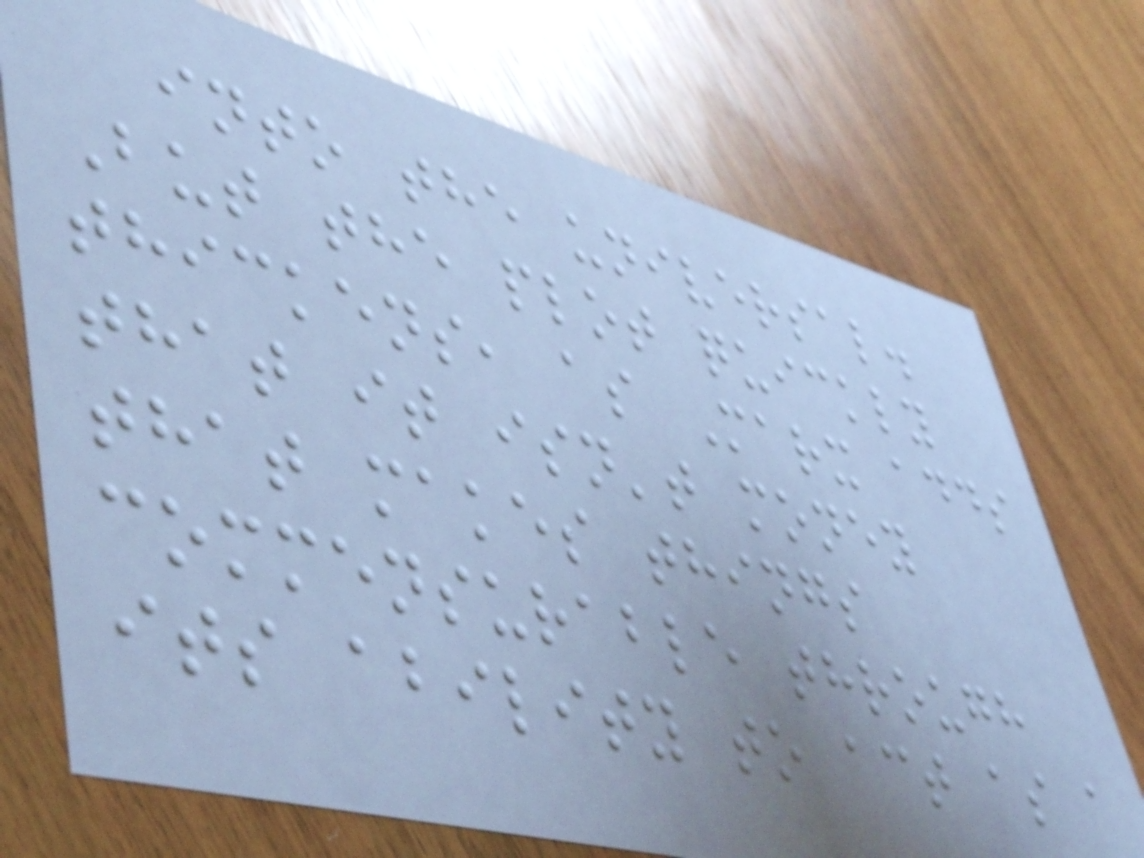into the universal.
But the plot quickly
thickens, as Marx adds
that it isn't money
that makes things
commensurable through
its ability to act as a
